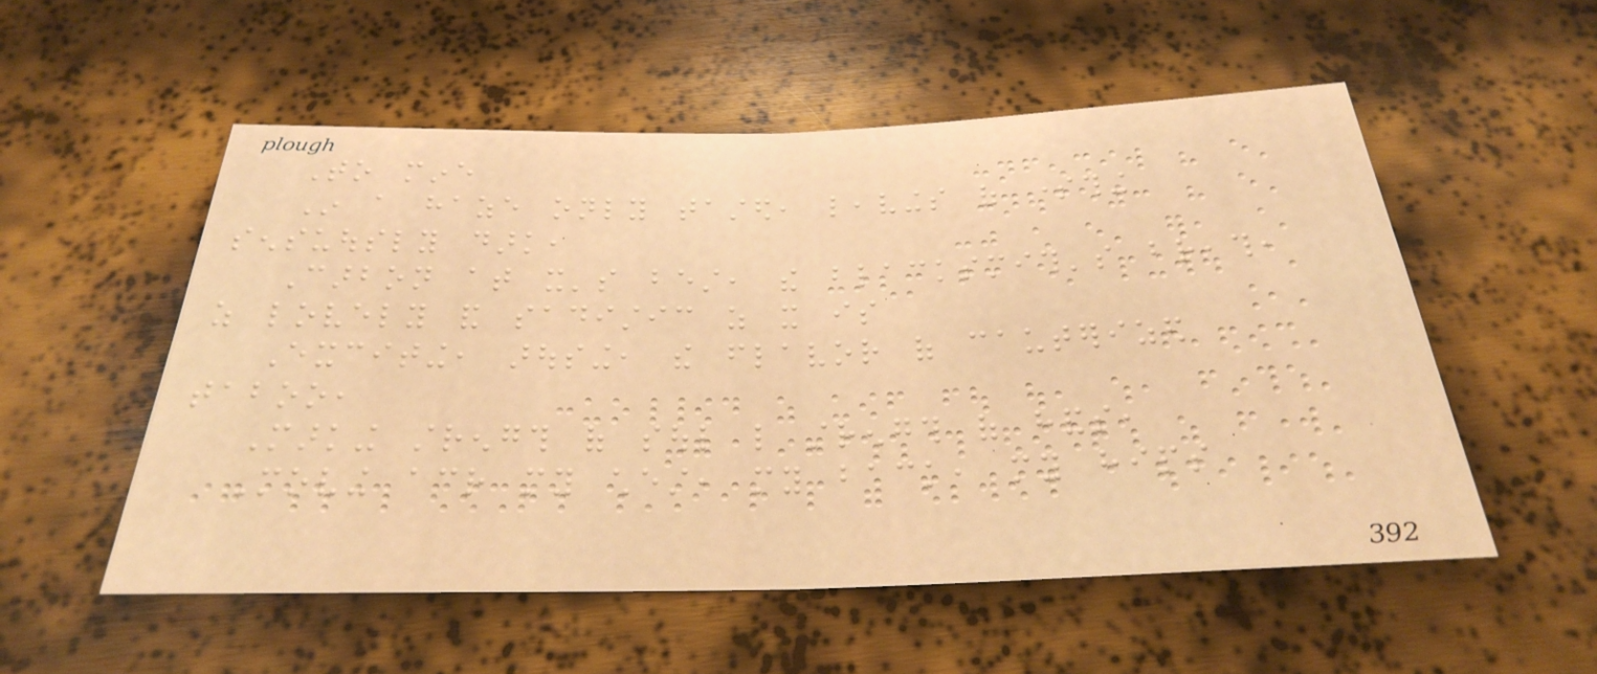To mine
In a haze only tasted, leavings of something
sensuously dark,
Carbon at it's best, the blacksmith's breath,
as lovely and sadistic as it is
Exciting, arousing, the flavor of cauterized
taboo,
Marking strength of soul like strength of hands,
Moving across my chest, my back, my hips
